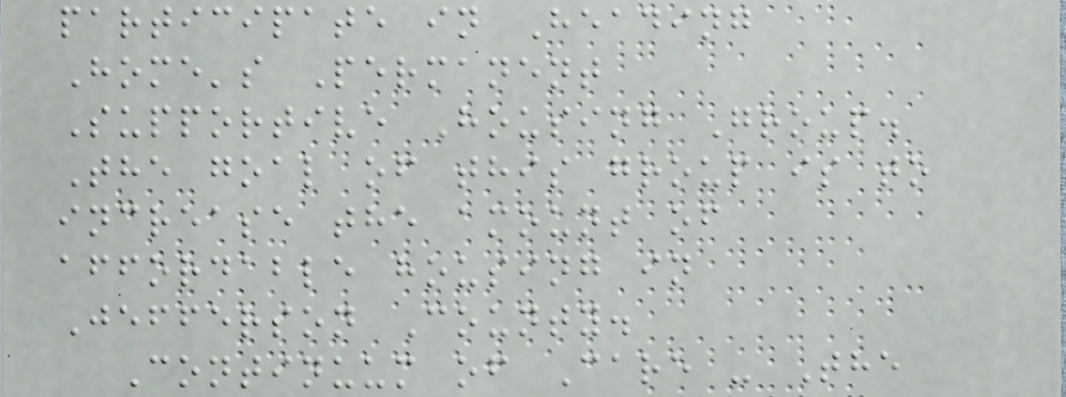participate in Heading
Home's Permanent
Supportive Housing Group.
The goal of this group is to
increase the amount of
affordable housing in
Jefferson County.
Continuum of Care - The
